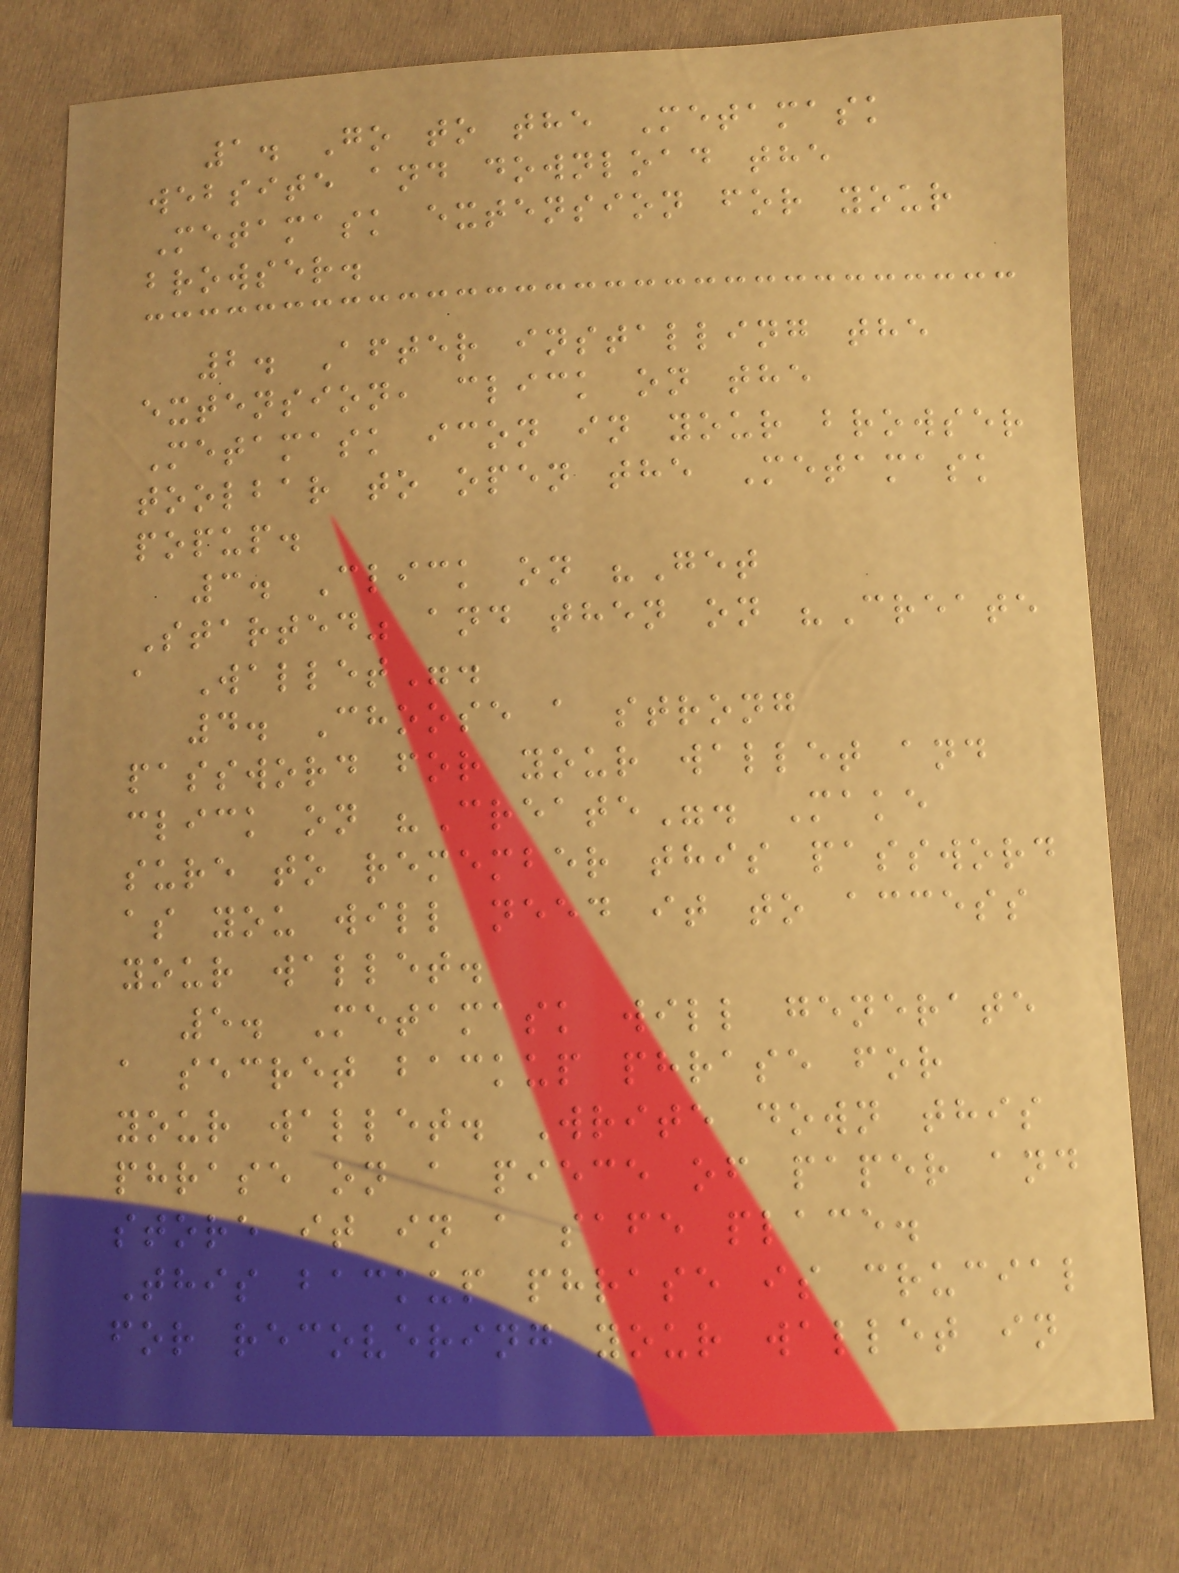1. Go to the Metamask
website and download the
Metamask extension for your
browser.
2. After installing the
extension, click on the
Metamask icon in your browser
toolbar to open the Metamask
popup.
3. Click on "Get
Started" and then on "Create
a Wallet".
4. Choose a strong
password for your wallet and
click on "Create". Make
sure to remember this password
as you will need it to access
your wallet.
5. Metamask will generate
a secret backup phrase for
your wallet. Write down this
phrase on a piece of paper and
store it in a safe place.
This backup phrase is crucial
for recovering your wallet in
